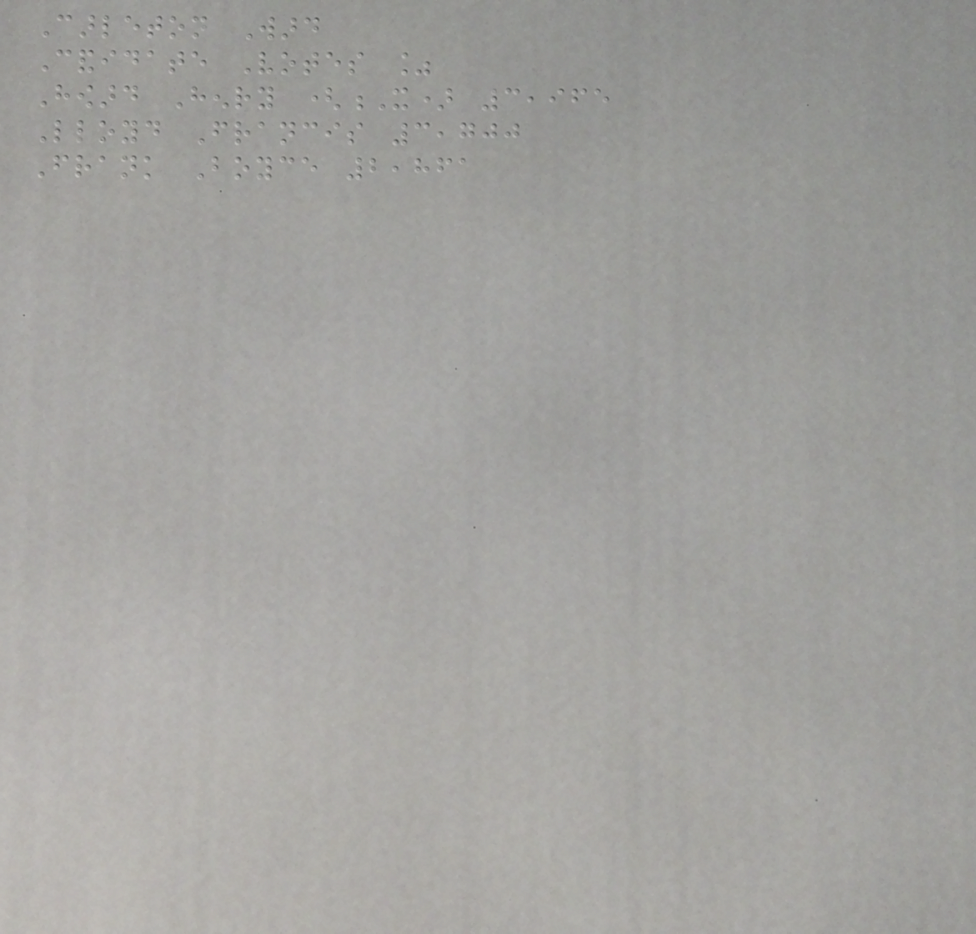Carleton Ward
Candidate Votes %
Howard Henry (X) 3,965
Lloyd Francis 3,700
Frank Boyce 2,861
